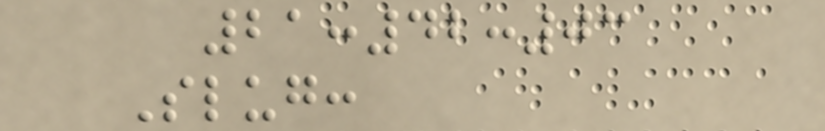21:42:03
Slug:
